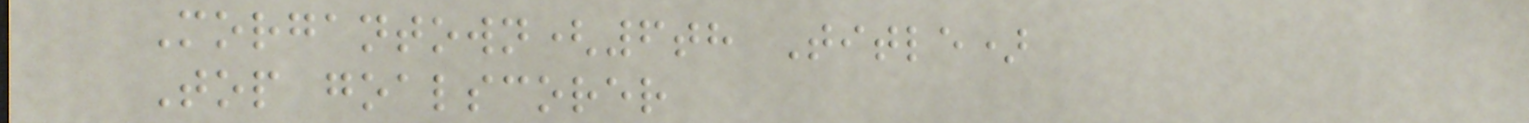Morgantown(6th Title)
Top goalscorer
